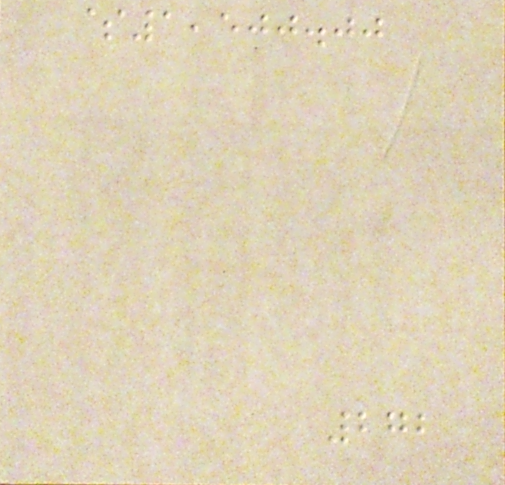$1,500.00
272
